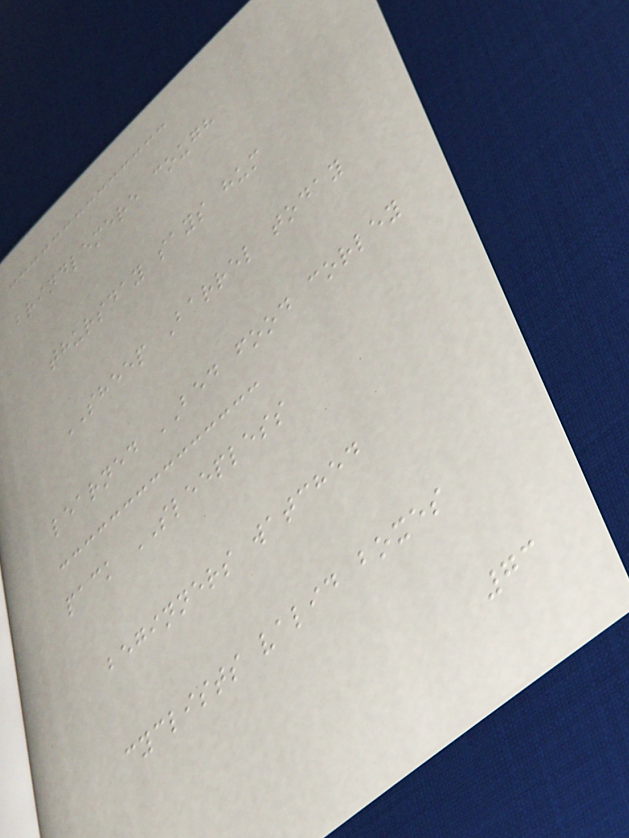brindlemere cough
thursday says hum
SHEEP Barrel today
learned BED food corley
pack SLEEPLESS
beginners watched
cyclists valid boxes
73
